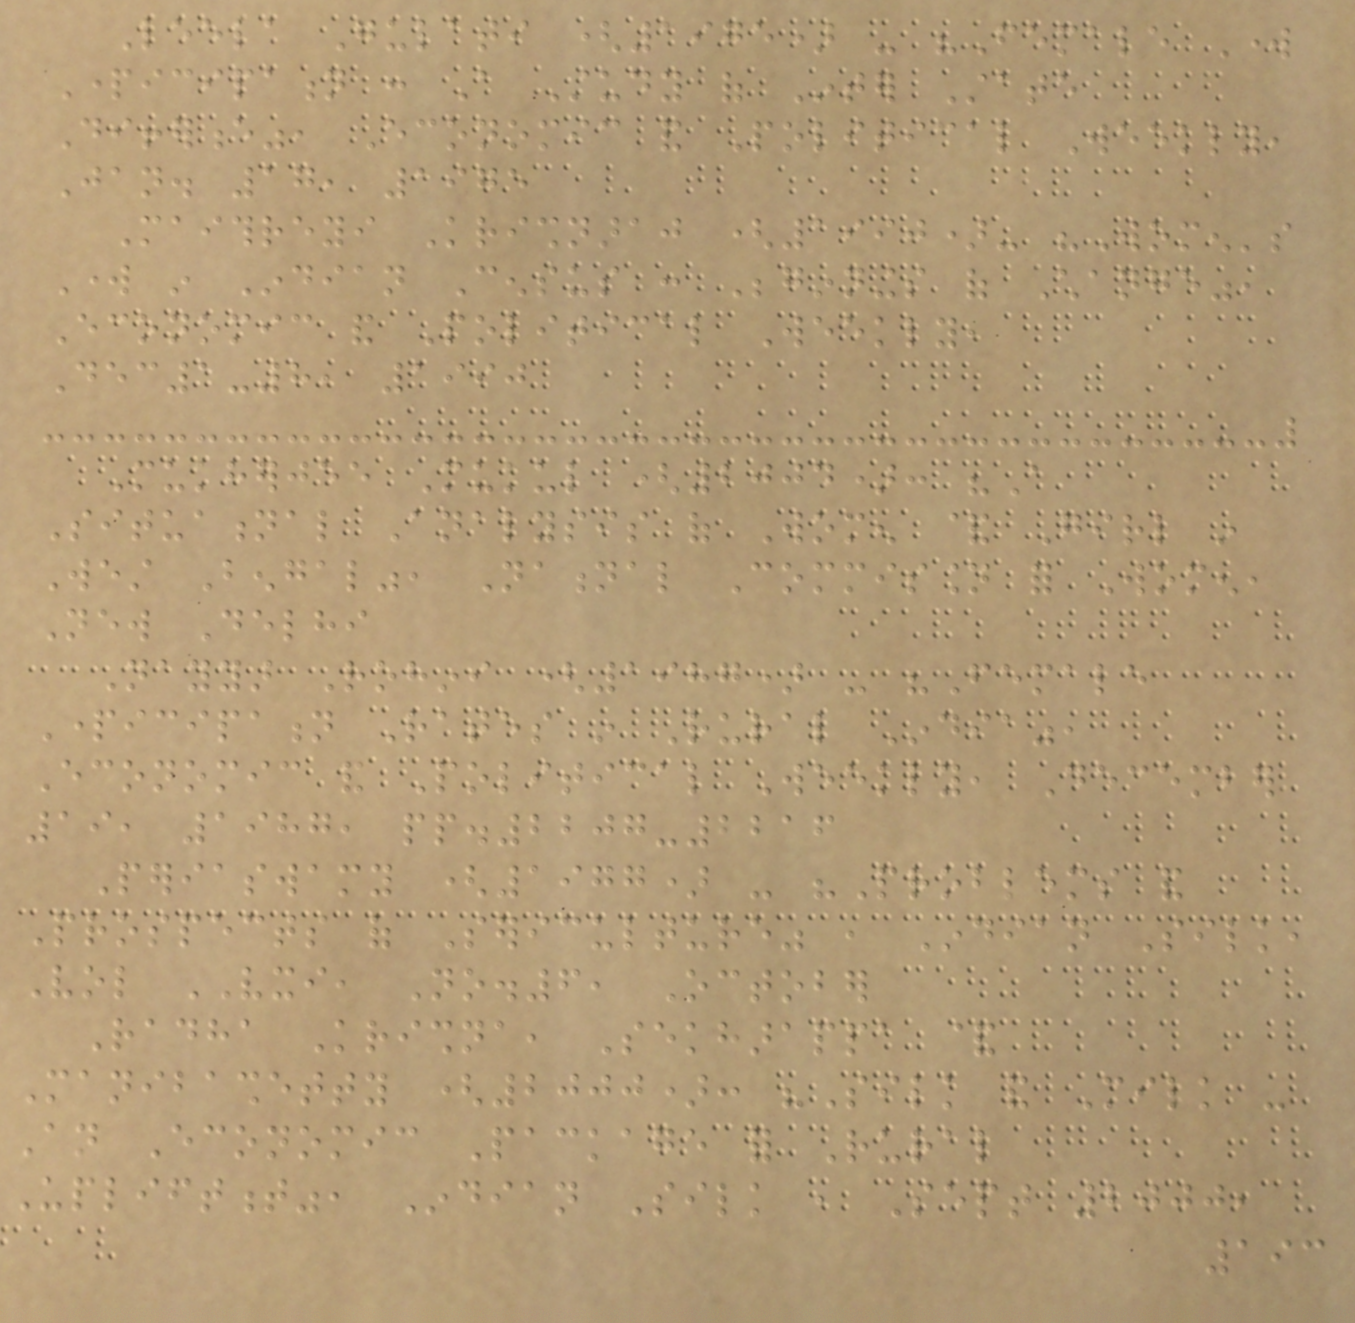Leela Gulati (1975) - "Female Work
Participation : A Study of Inter State
Difference", Economic and Political Weekly,
Jan. 17, 1975
Maithreyi Krishnaraj (1990)- "Women's
Work in Indian Census : Beginnings of Change",
Economic and Political Weekly,
Dec1-8, 1990
Mukherjee Mukul (2004): "A
Situational Analysis of Women & Girl in
West Bengal", National Commission for Women,
New Delhi
Nayyar Rohini (1987) - "Female
Participation Rates in Rural India",
Economic and Political Weekly, December
19, 1987, pp.2207-2216
Periaswamy (1977) - "Problems and
Prospects of Sericulture" , Indian Silk,
Vol VXI, No.6, October
Radha Krishna, Sekharappa &
Manibashetty (2000): "Silk and Milk -
An Economic Package for Rural
Upliftment", Indian Silk , Sept 2000,
193
